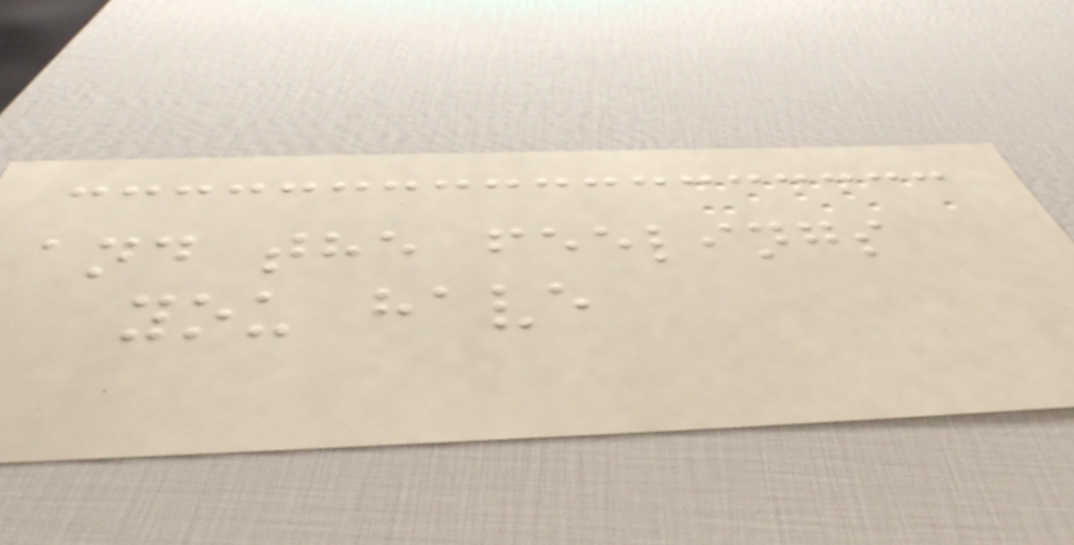and the feelings
you have
